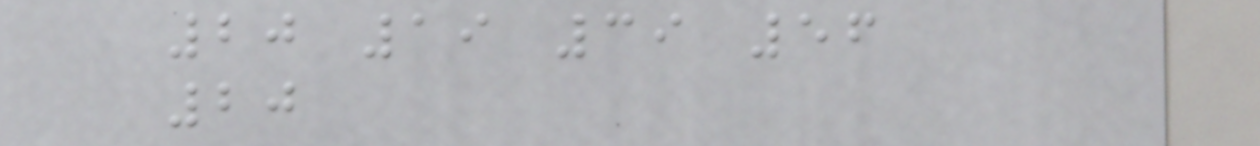20 19 39 56
20
